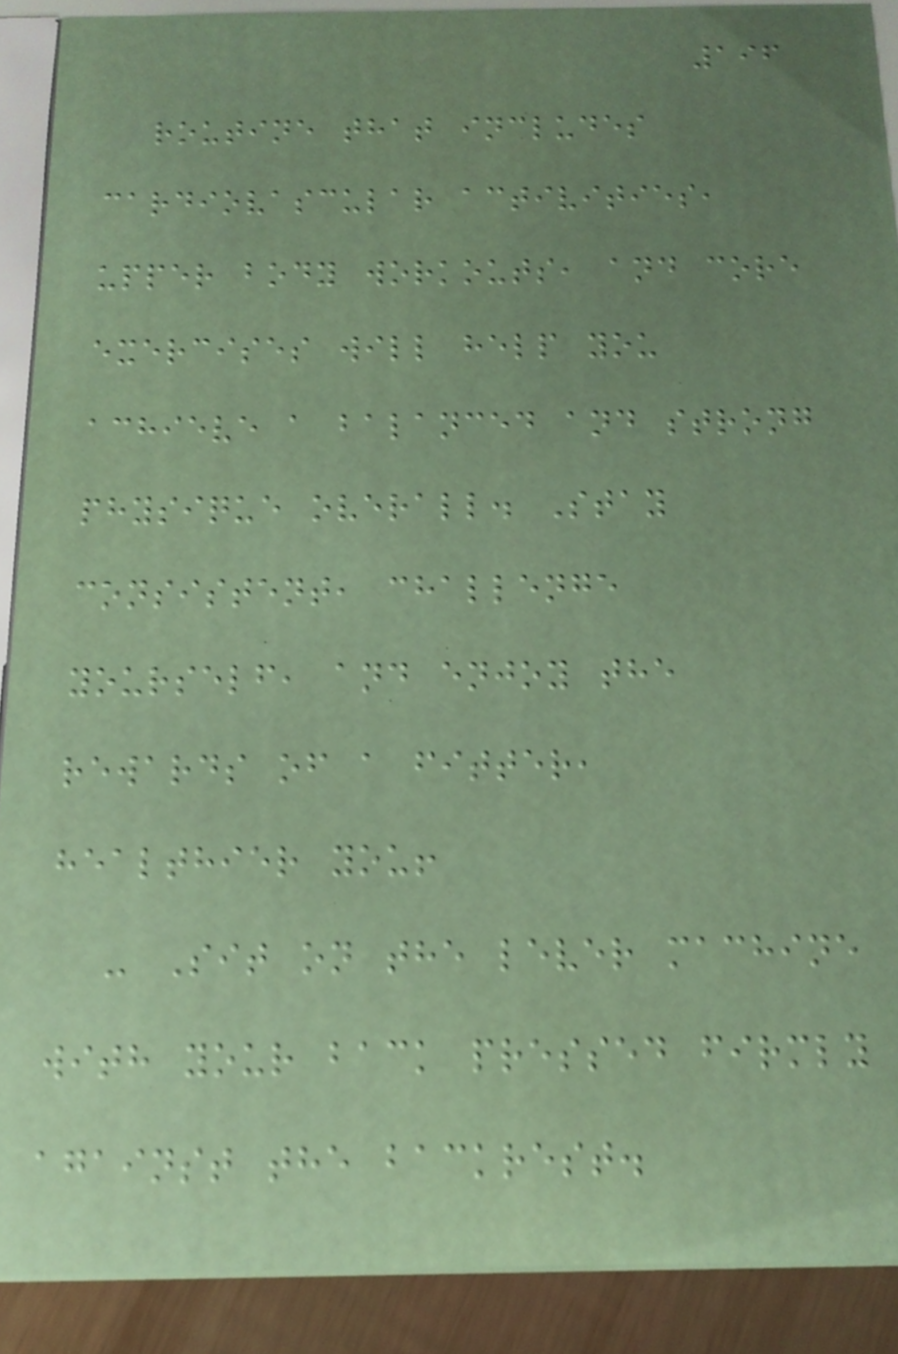196
routine that includes
cardiovascular activities,
upper body workouts, and core
exercises will help you
achieve a balanced and strong
physique overall. Stay
consistent, challenge
yourself, and enjoy the
rewards of a fitter,
healthier you!
- Sit on the lever machine
with your back pressed firmly
against the backrest.
